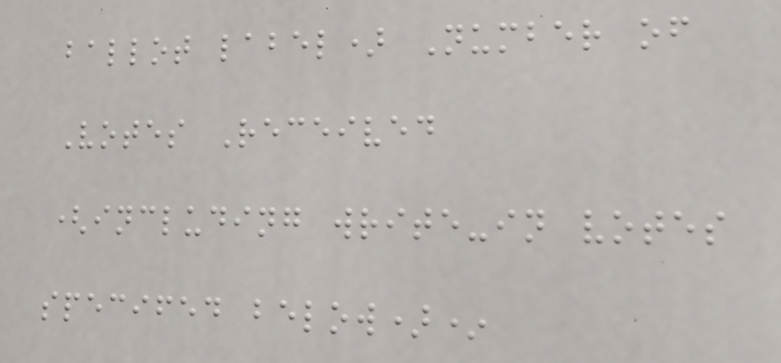ballot label) Number of
Votes Received
(including write-in votes
specifed below)*
